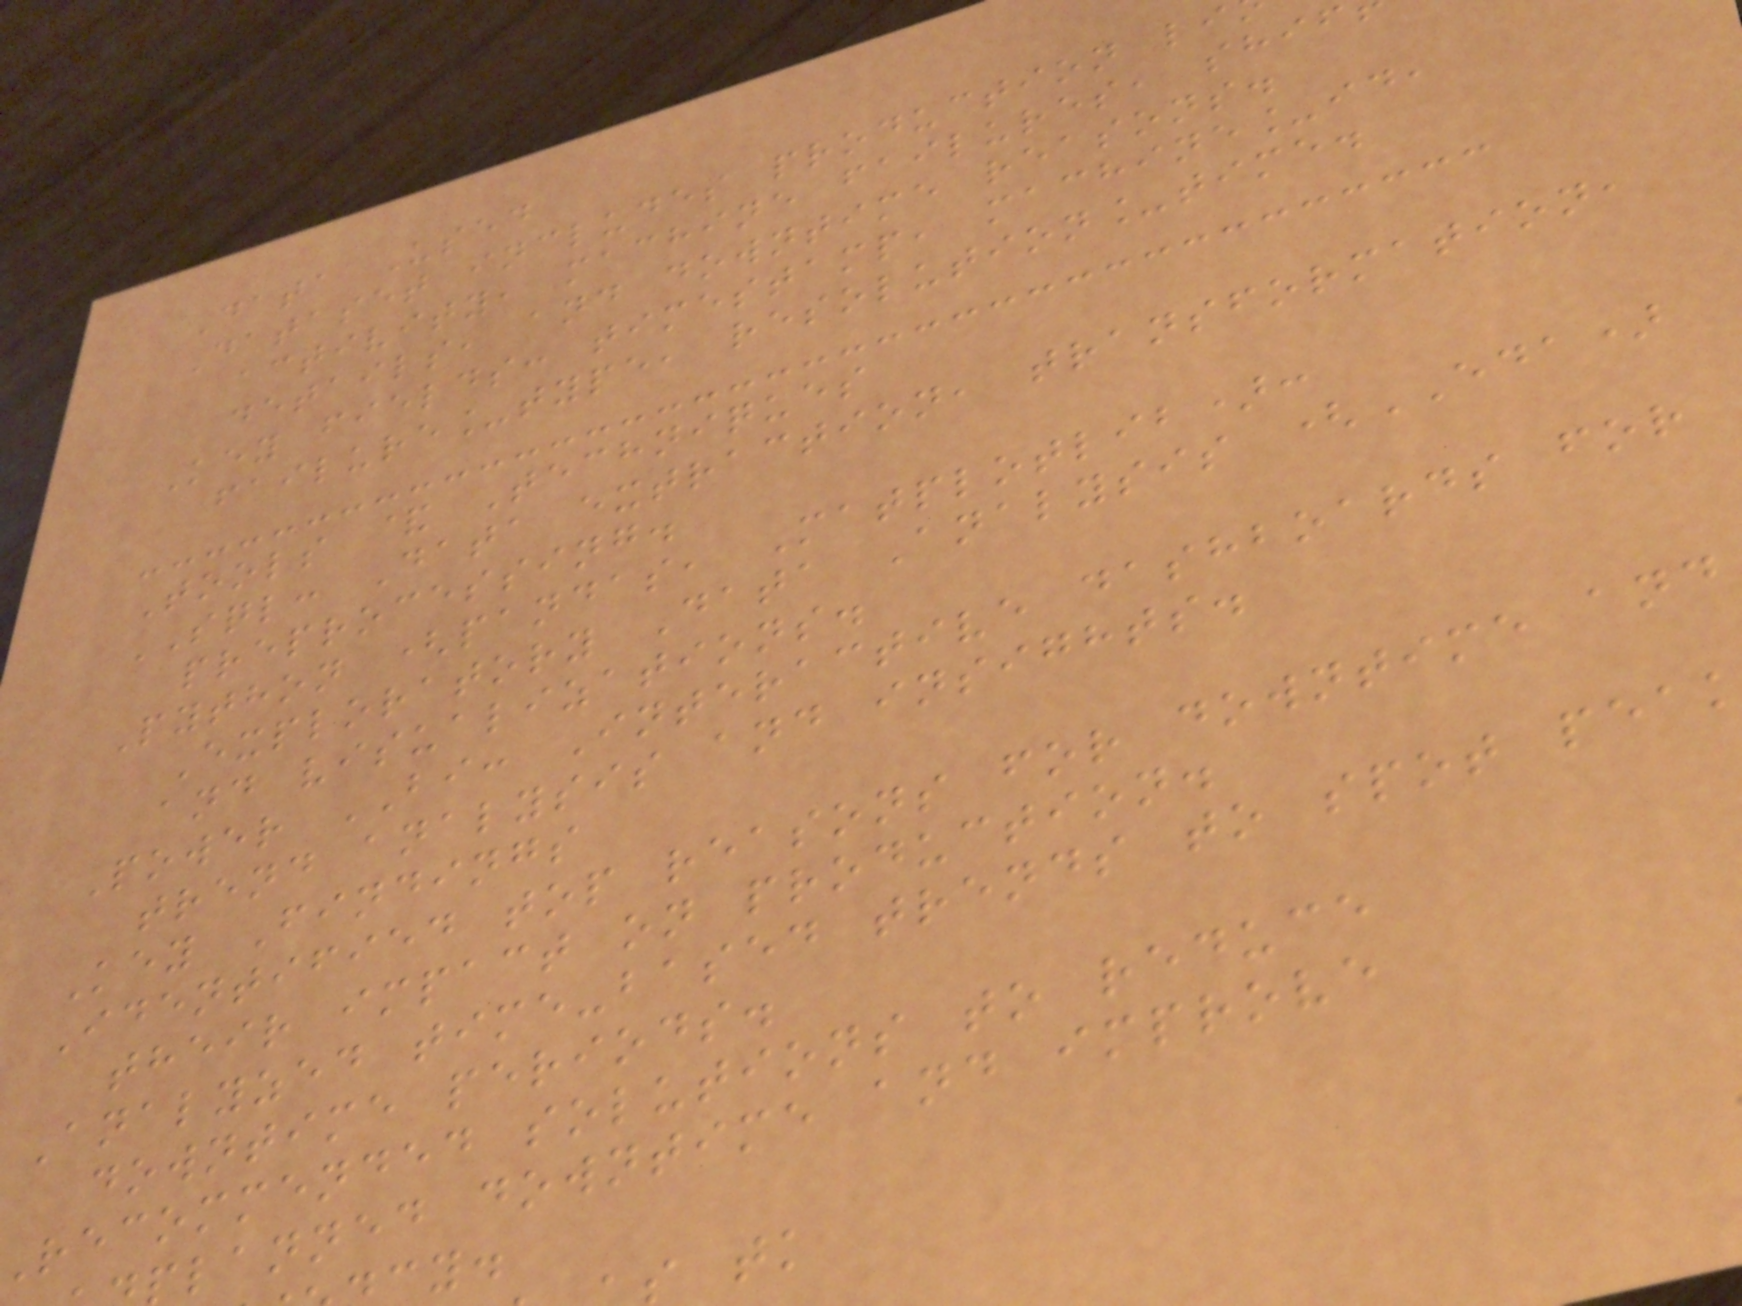Data Used
Dataset includes production li
activity, machine failures, shif
details, and downtime reasons.
Key fields: timestamp, machine_id,
failure_type, resolution_time.
Tools & Techniques
SQL: Data extraction, transformation,
preprocessing.
Python (pandas, Matplotlib):
Exploratory Data Analysis (EDA)
and visualizations.
Power BI: Interactive dashboards for
trend analysis and insights.
Key Findings
Identified top reasons for downtime and
their impact on production.
Analyzed time-based trends to spot pea
downtime periods.
recommended solutions to reduce
lanned downtime and improve
